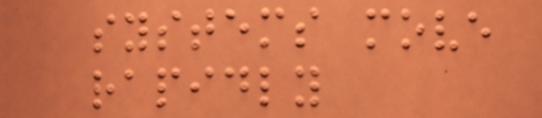systems move
rapidly
